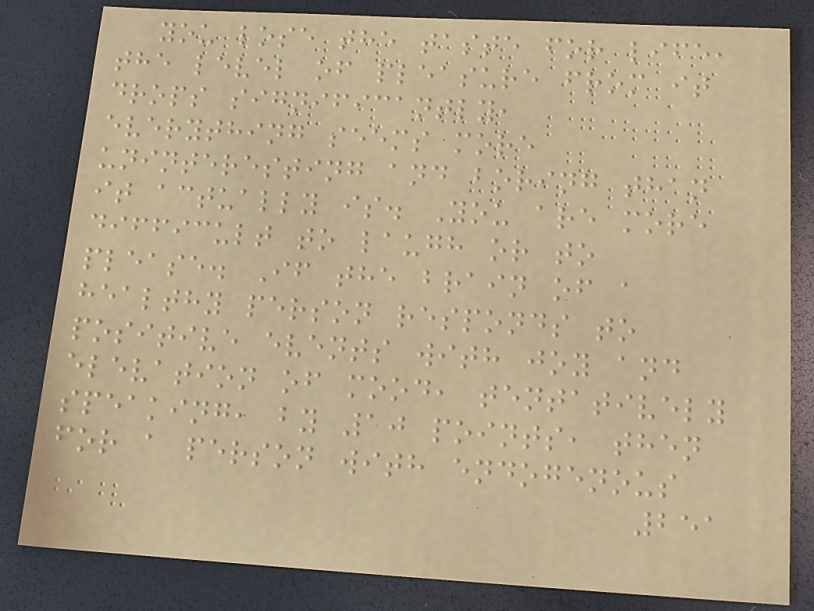you lose the taste for life,
the level of pleasure from it
drops significantly,
everything seems more
uninteresting and boring than
it actually is. You are more
difficult to laugh or to
please. If the brain of a
healthy person responds to
positive events with joy and
elevation of mood, tentatively
speaking, by 10 points, then
for a person with endogenous
251
